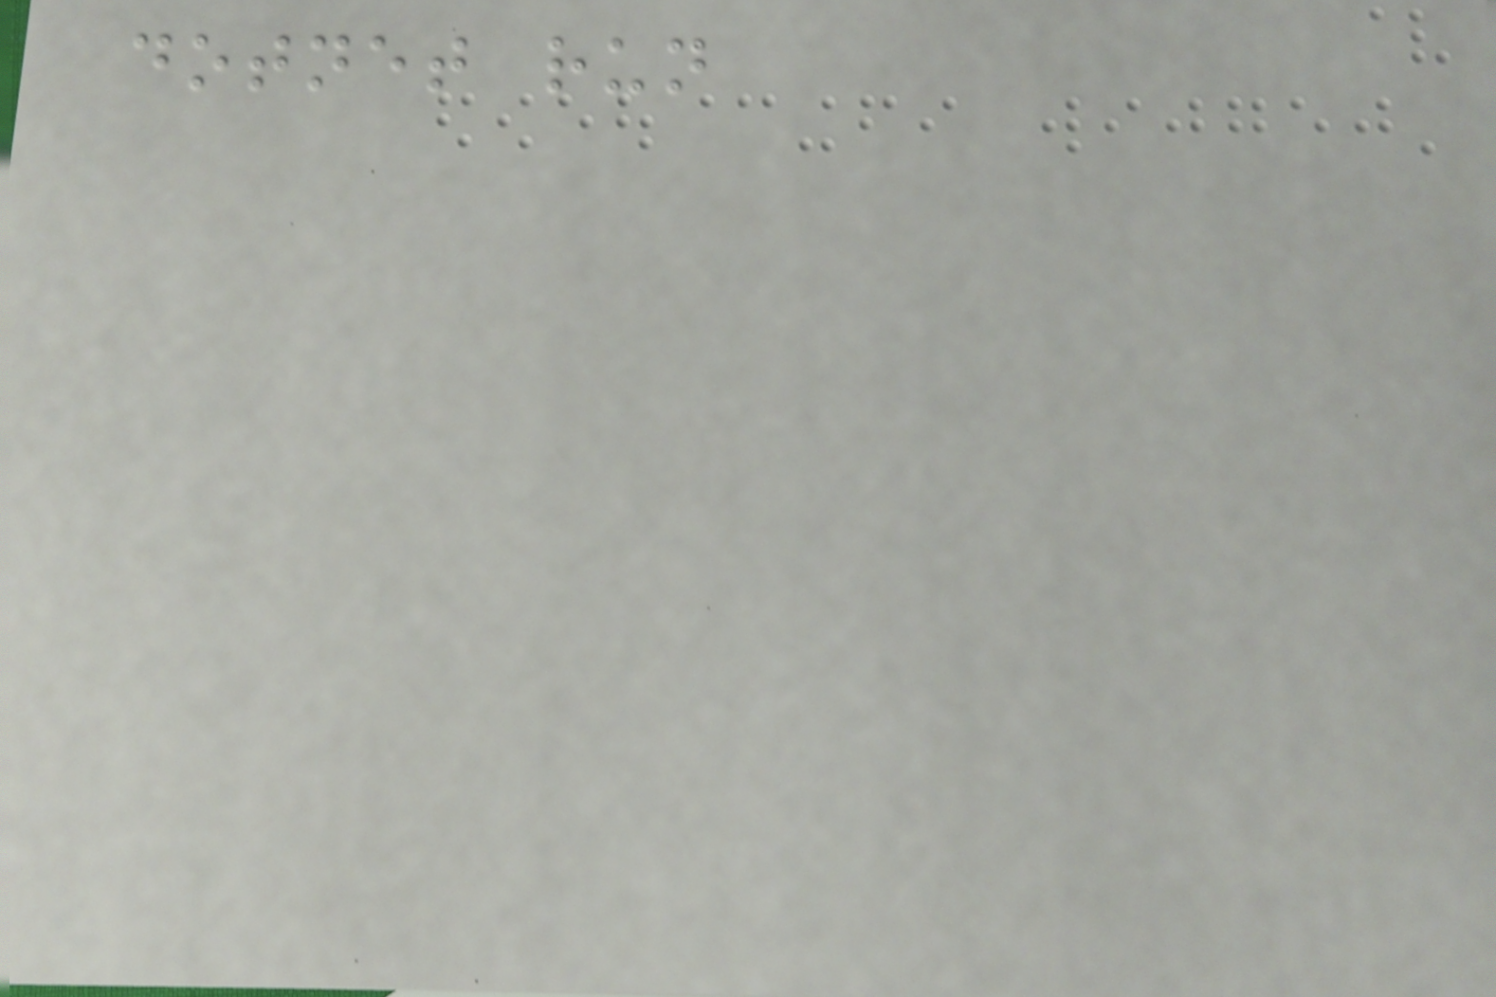dotnet run
